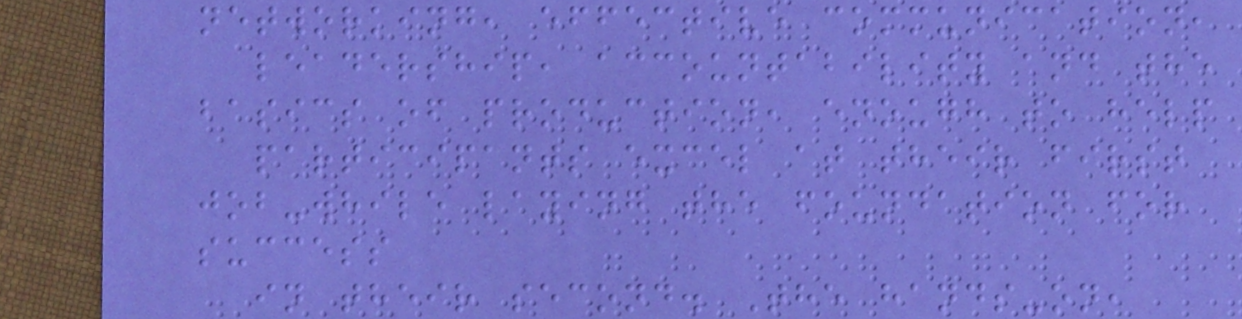networking, effective communication,
leadership, accountability and the
basics of production, enough to help
participants excel at their first
job-while laying the foundation for
success
in their second. The hands-on,
